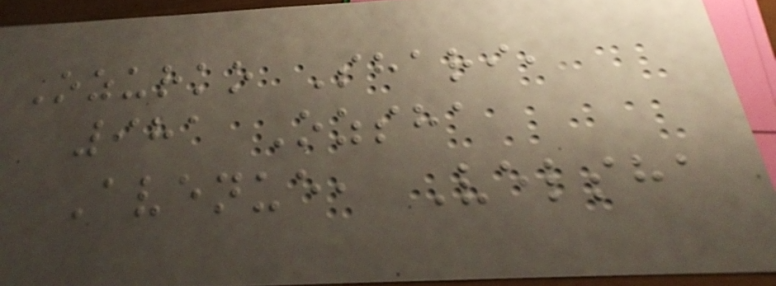Ozurko Shari,
981 Ozsha
Avenue, Velsha
